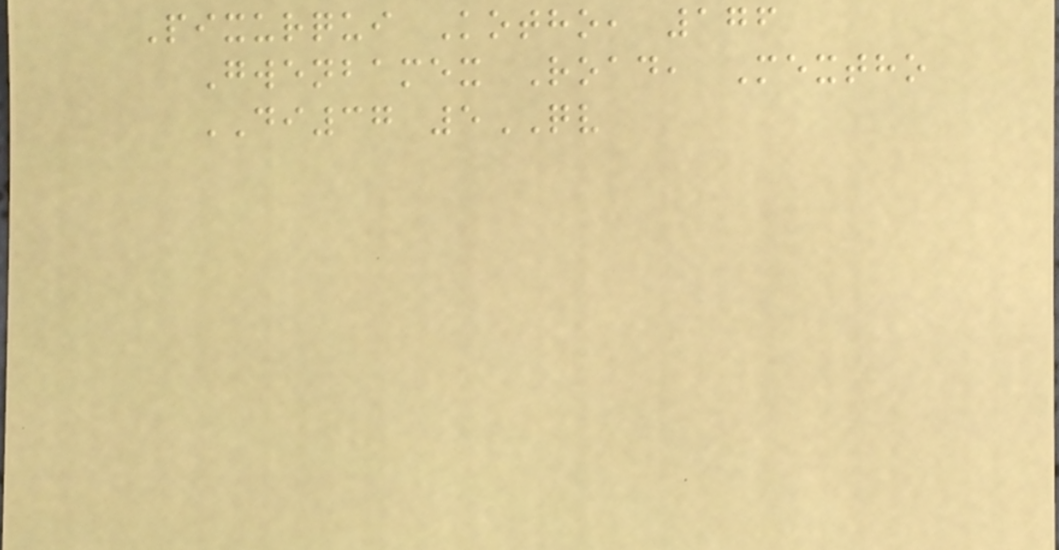Pixurqui Kotho, 176
Gwenbamex Road, Mextho
DI37 5QV
